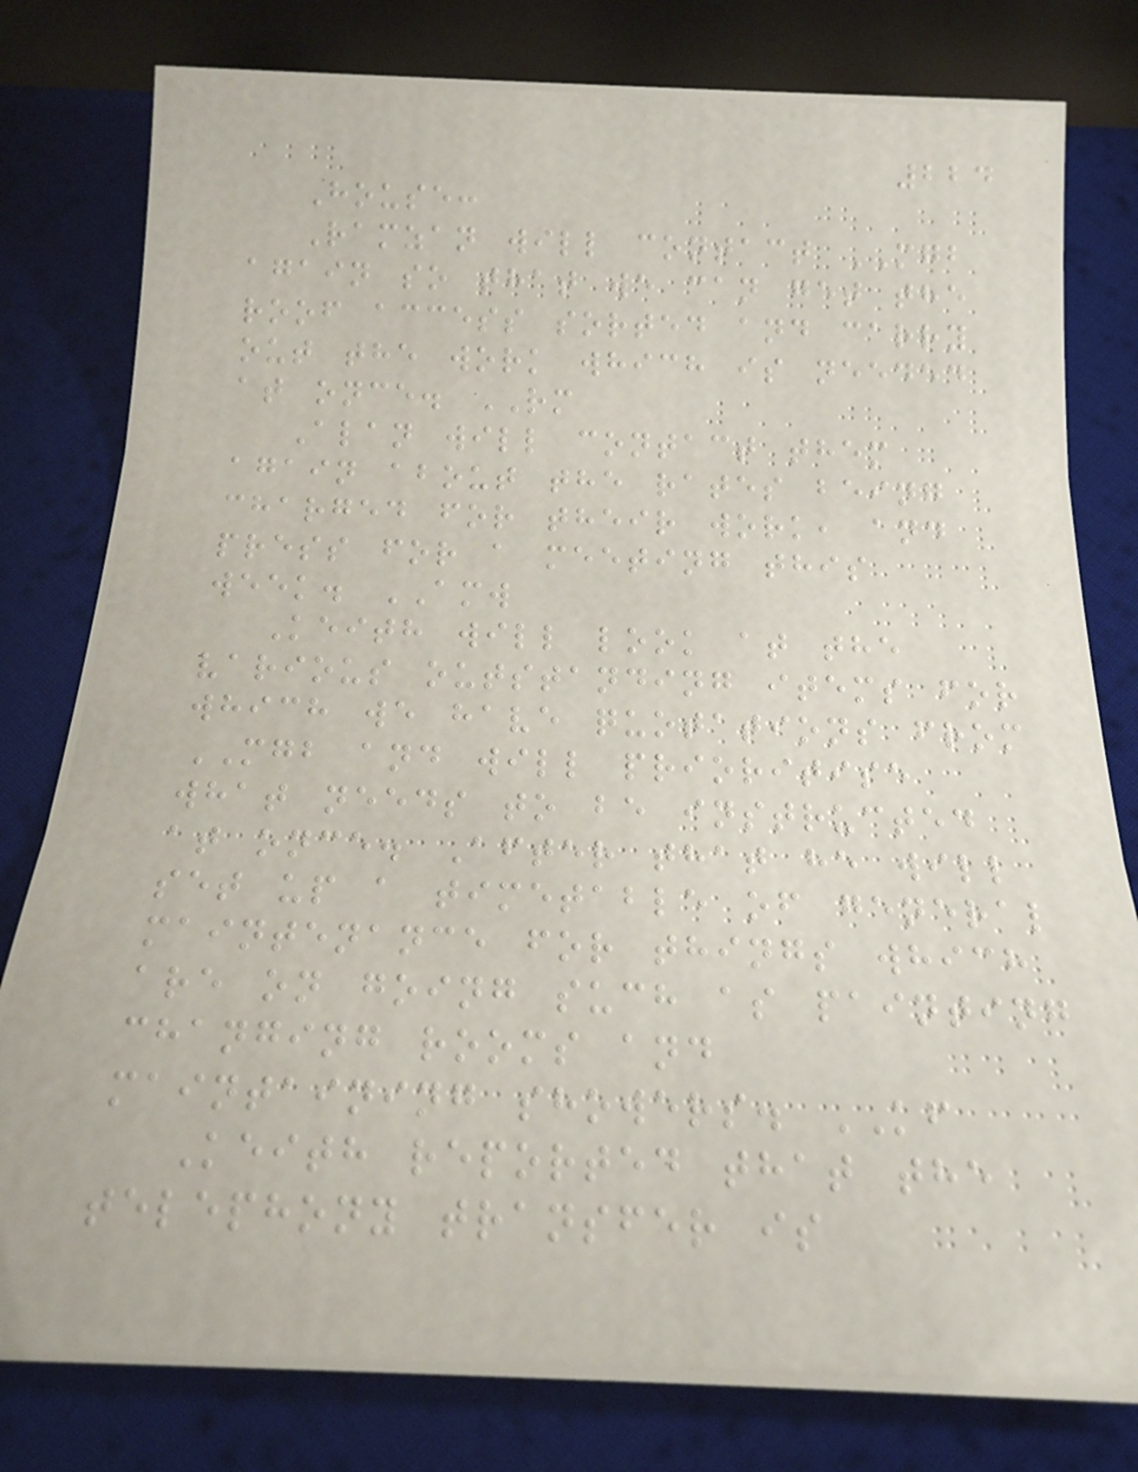224
House:
Ramzan will contact MGB
again so that we can get the
roof access sorted and carry
out the work which is needed
at once. RM
Alan will contact them
again about the rates being
charged for their work, and
press for a meeting this
week. AMW
Keith will look at the
various outstanding items for
which we have quotations from
MGB and will prioritise
what needs to be instructed
at once. After that he will
set up a timetable of general
maintenance for things which
are on going such as painting
changing rooms and
maintaining showers. KF
Keith reported that the
telephony transfer is
